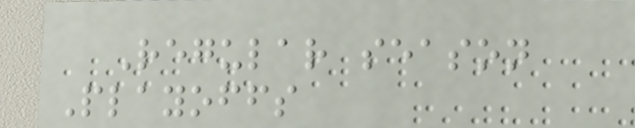Regular season
Playoffs
